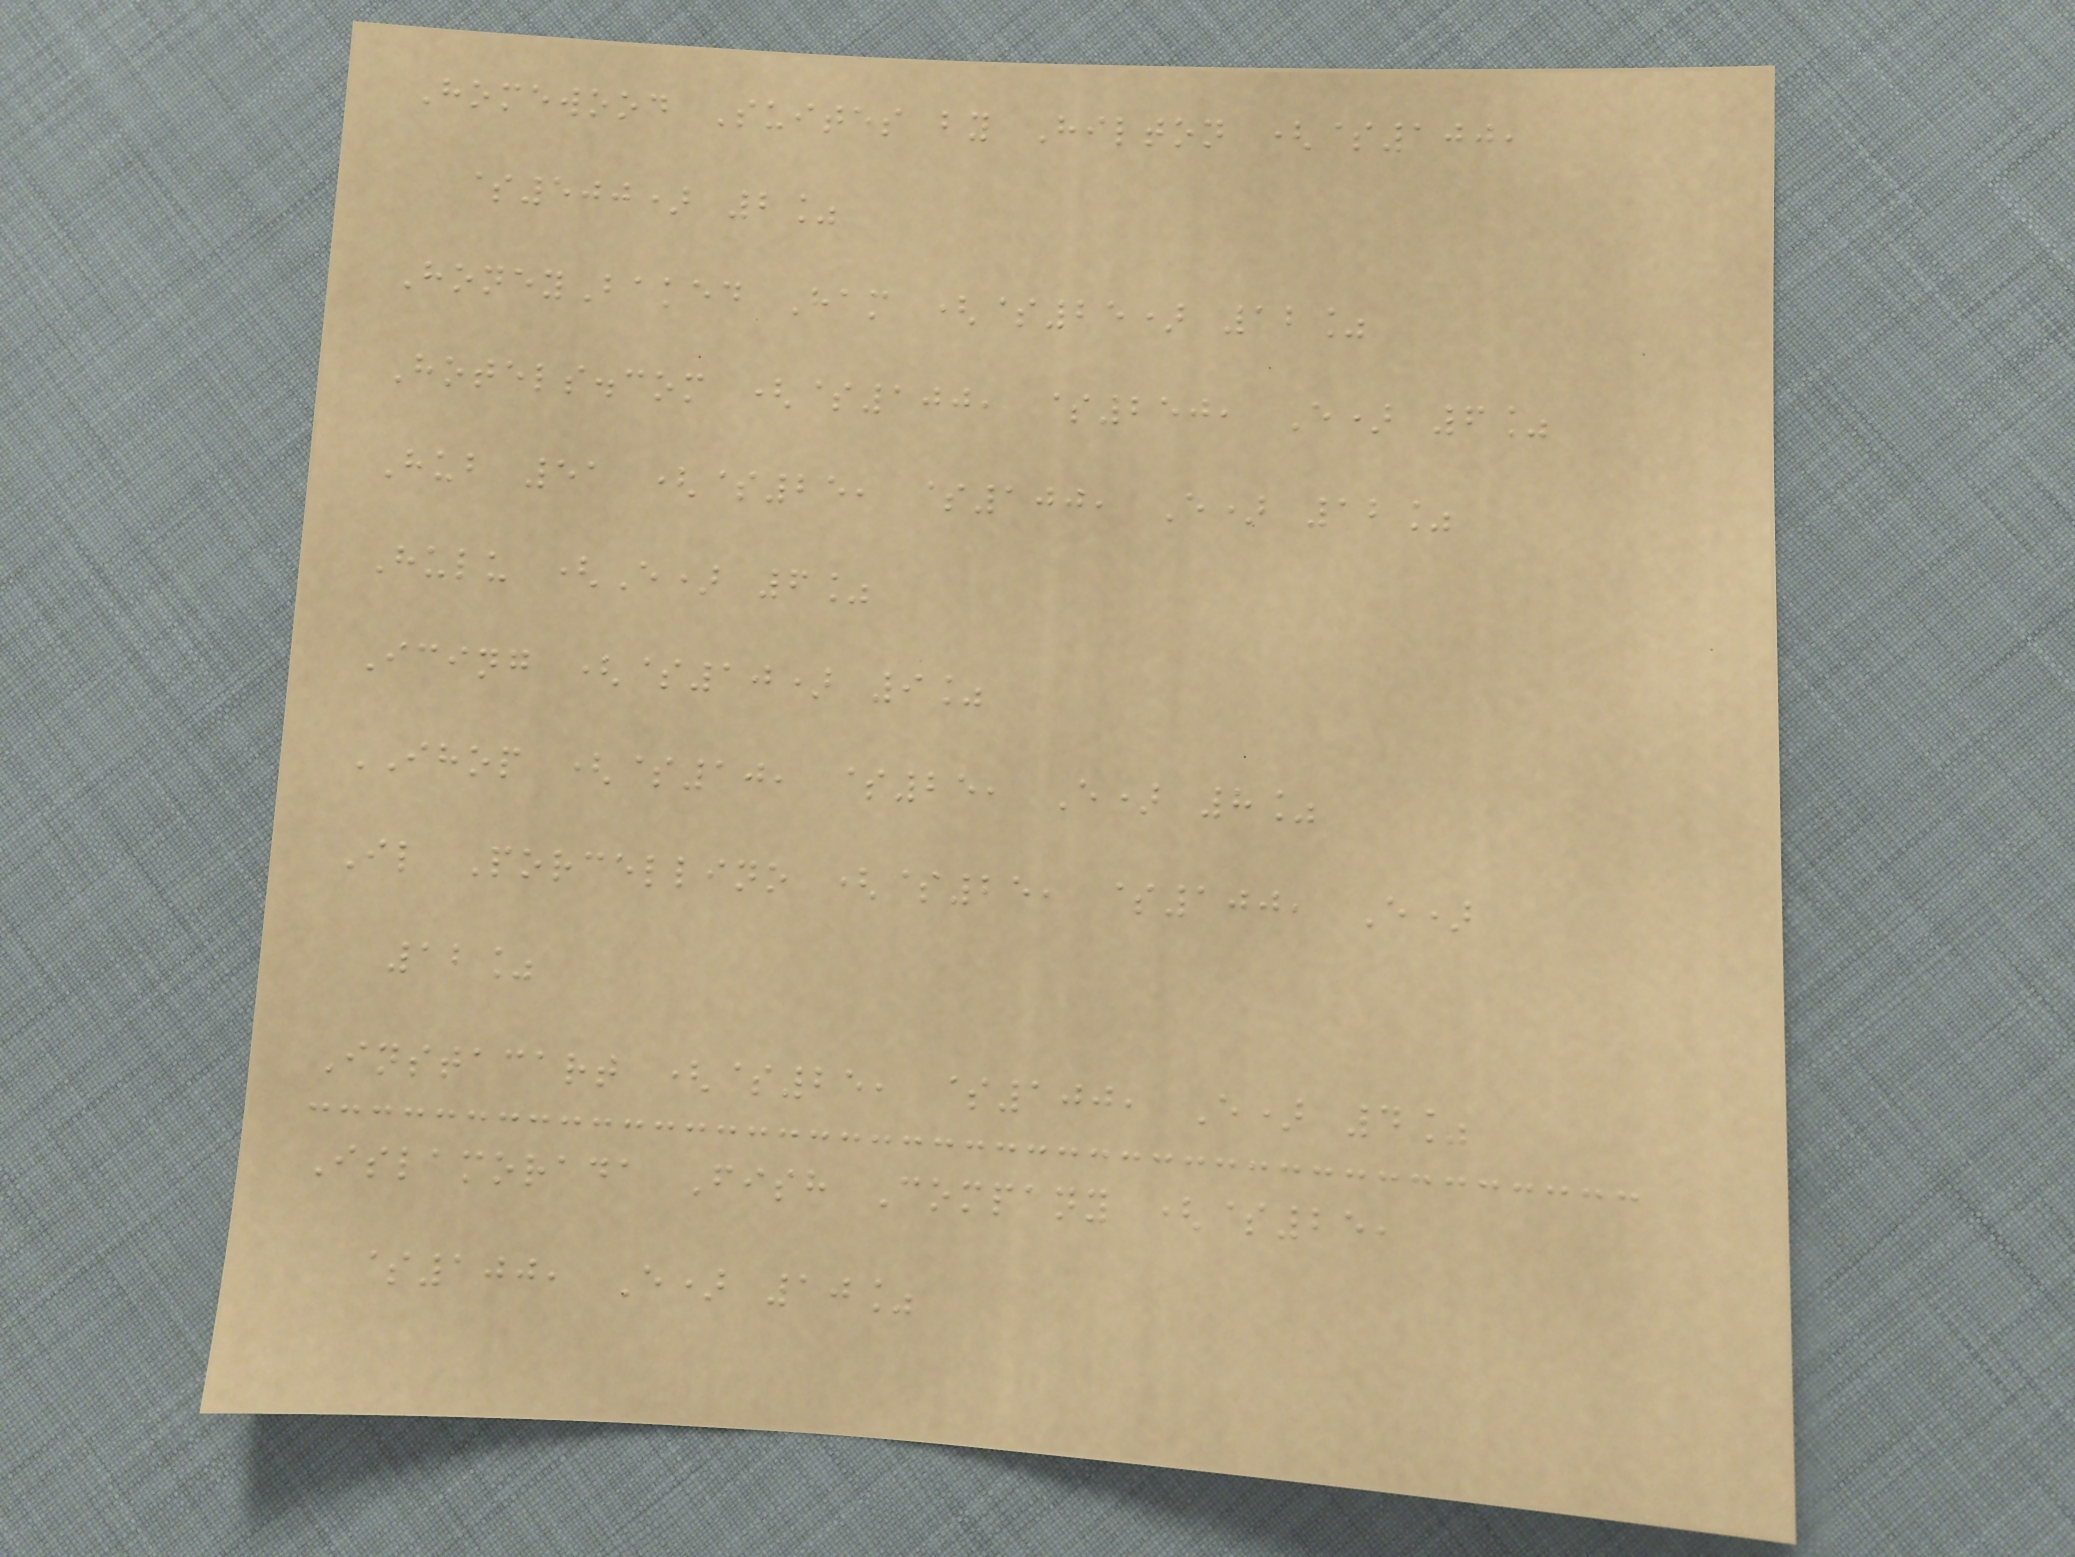Homewood Suites by Hilton ($100,
$500) 2%
HoneyBaked Ham ($25) 12%
Hotels.com ($100, $250, E) 6%
Hub 51 ($25, $100, E) 12%
Hulu (E) 6%
Icing ($10) 9%
IHOP ($10, $25, E) 8%
Il Porcellino ($25, $100, E)
12%
Instacart ($25, $100, E) 4%
Islamorada Fish Company ($25,
$100, E) 10%
